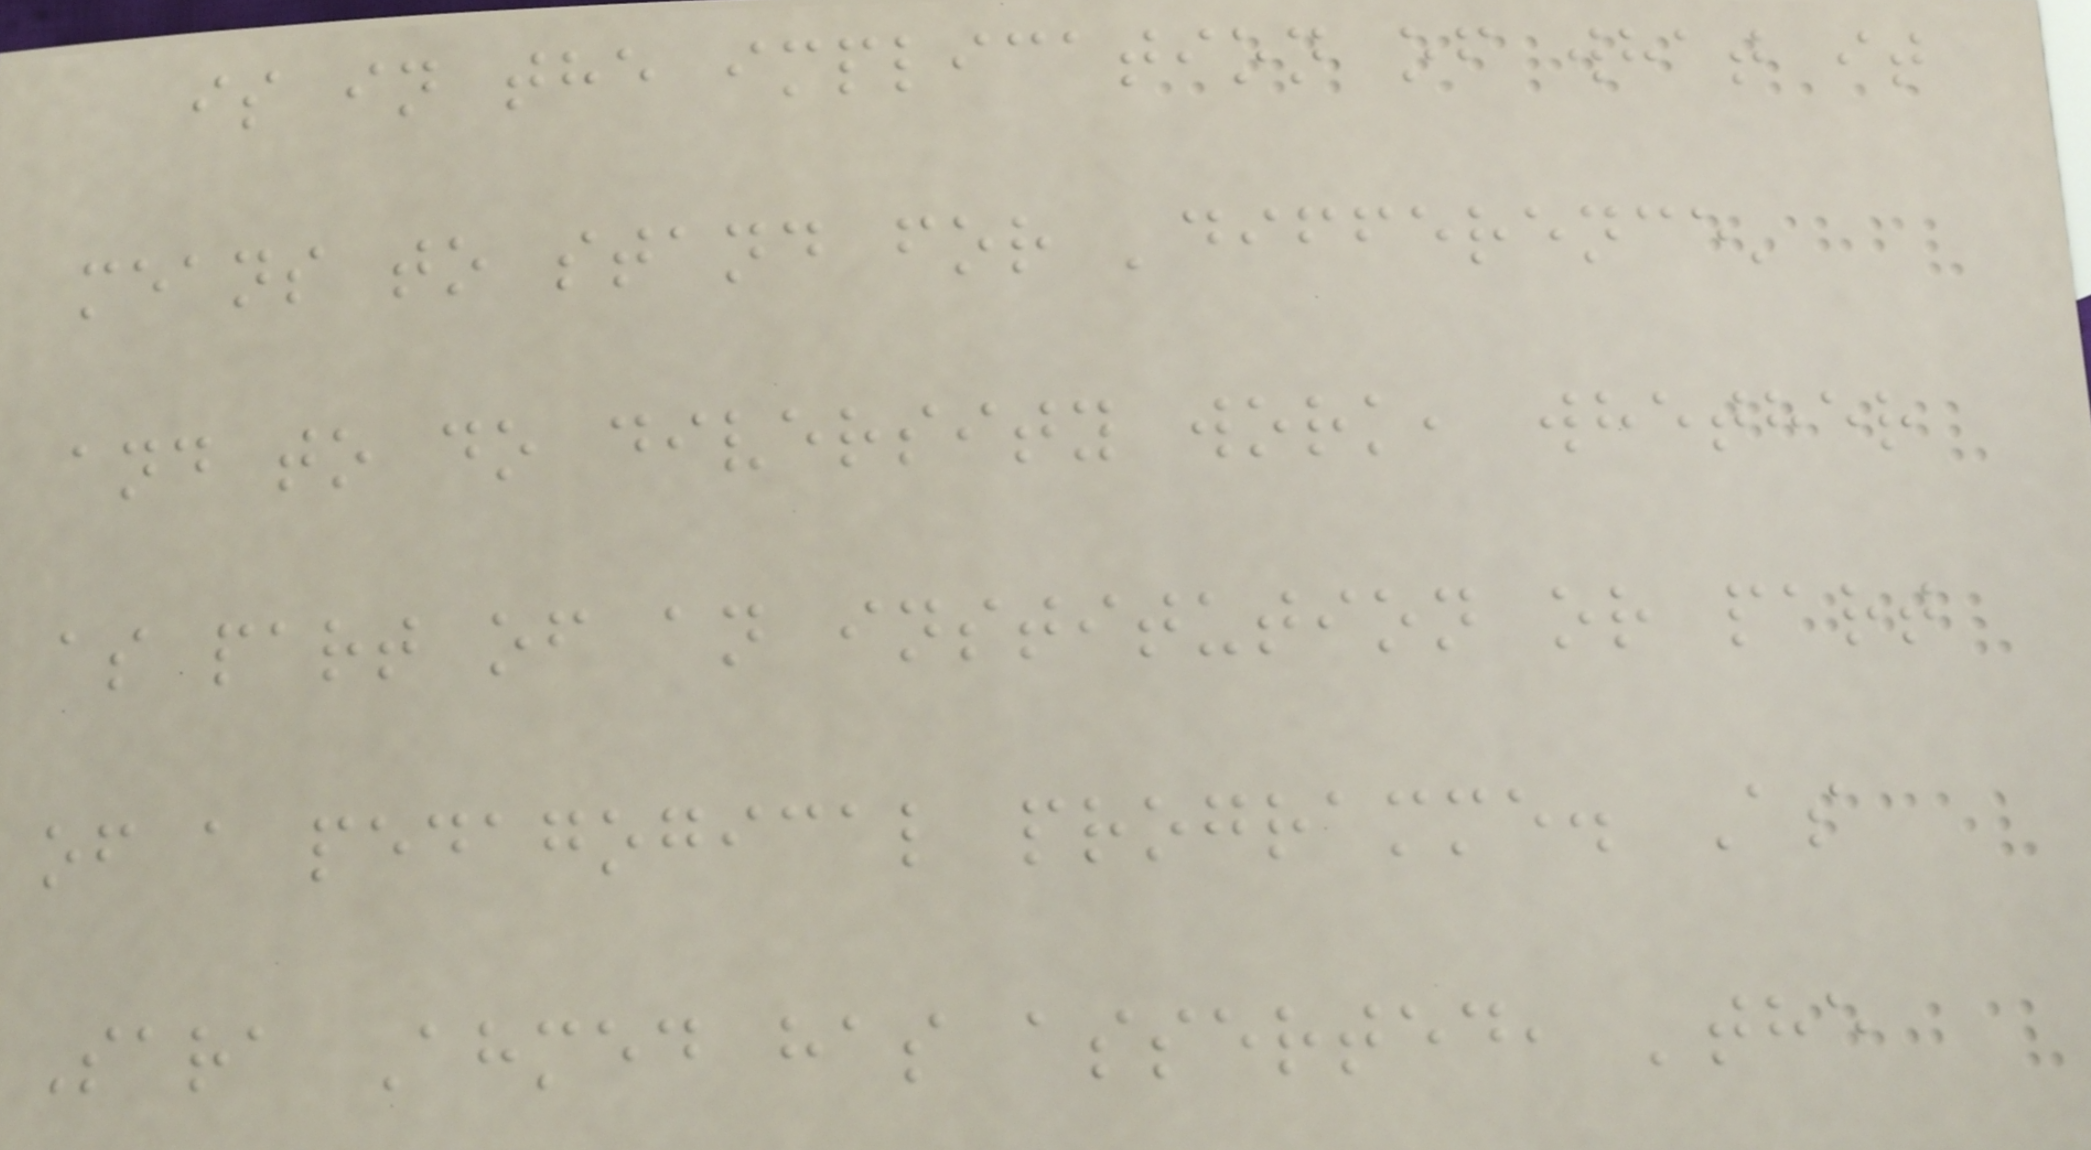is in the implication of what it
means to stand for 'difference'
and to do diversity work, whether
as part of an institution or part
of a pedagogical programme. As
Sara Ahmed has asserted, 'the
